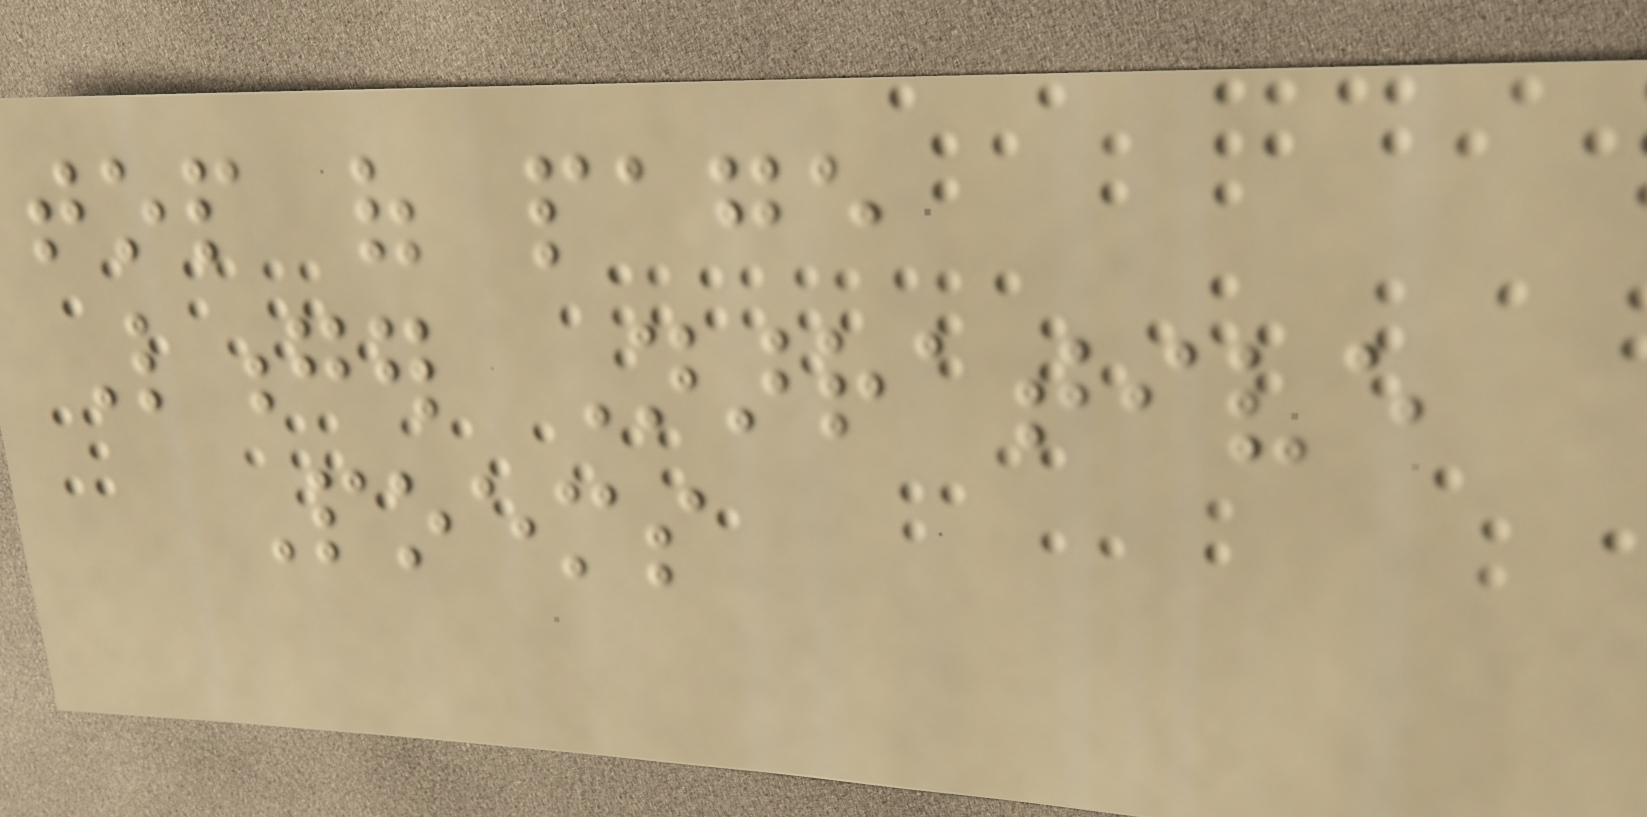top of page
Longer Narrative
Poems
